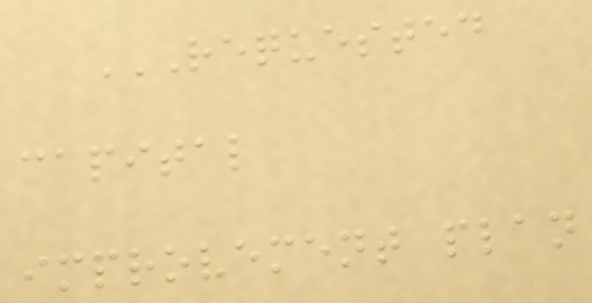REQUESTED
CAPITAL
IMPROVEMENT PLAN
